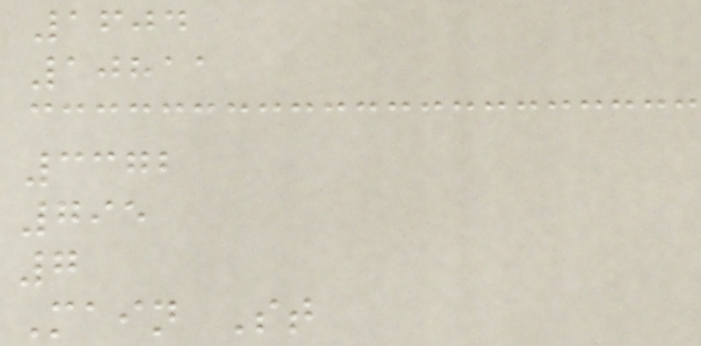1604
10811
3372
795
7
Main St
